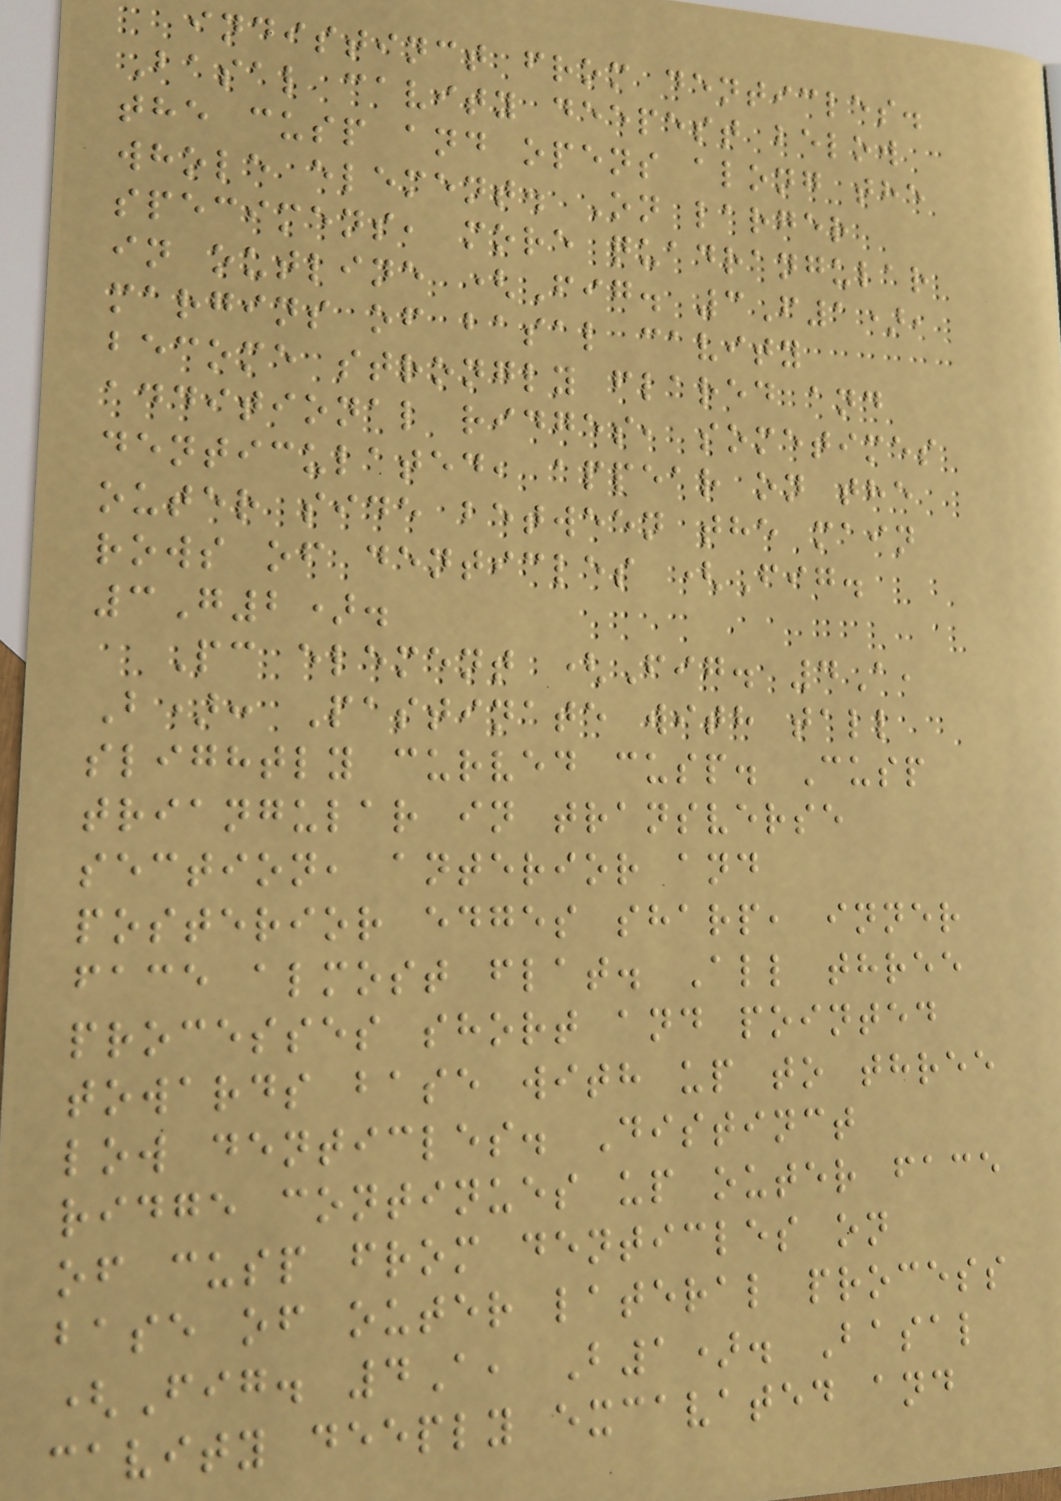indistinct from denticles.
Basal cavity deepest below
the cusp and opens along the
whole element. On larger
specimens, more quadrangular
in outline (Fig. 3F1),
margins of basal cavity
become strongly flared and
additional ridges, sometimes
denticulated, appear on the
outer side between the main
rows of denticles (Fig.
3G2).
Pc element (Fig. 4A,
B): Pastinate with tall
slightly curved cusp. Cusp
triangular in transverse
section, anterior and
posterior edges sharp, inner
face almost flat. All three
processes short and pointed
towards base with up to three
low denticles. Distinct
ridge continues up outer face
of cusp from denticles on
base of outer lateral process
(Fig. 4A, B1). Basal
cavity deeply excavated and
